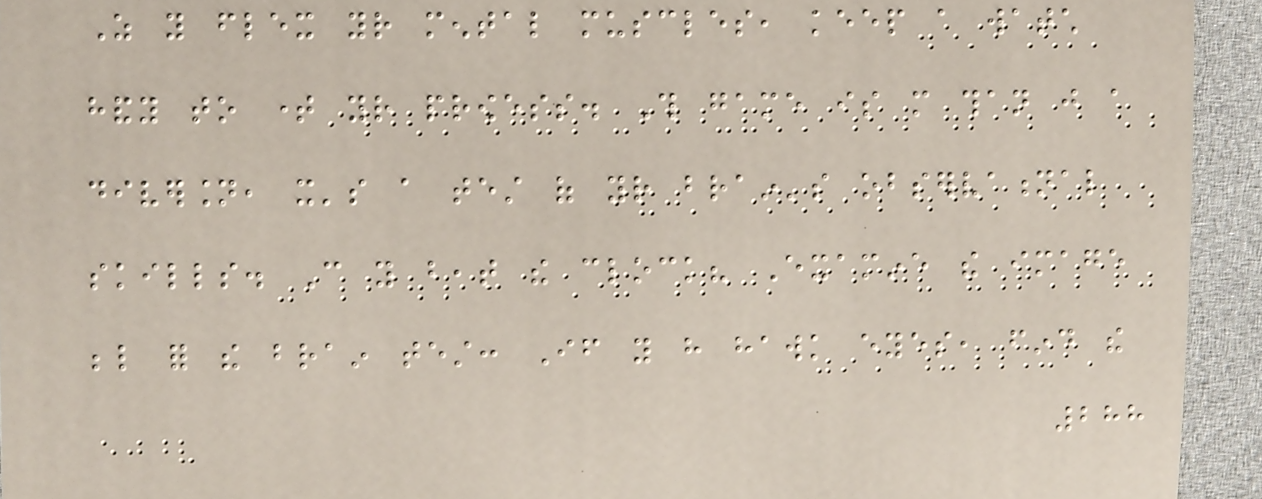As you flex your mental muscles, keep a watch
handy to time your prowess. This game is more than just a
diversion, it's a test of your brain's observational
skills. Can you beat the clock? Examine the image
below for the brain test: If you have hawk eyes, find the
288
